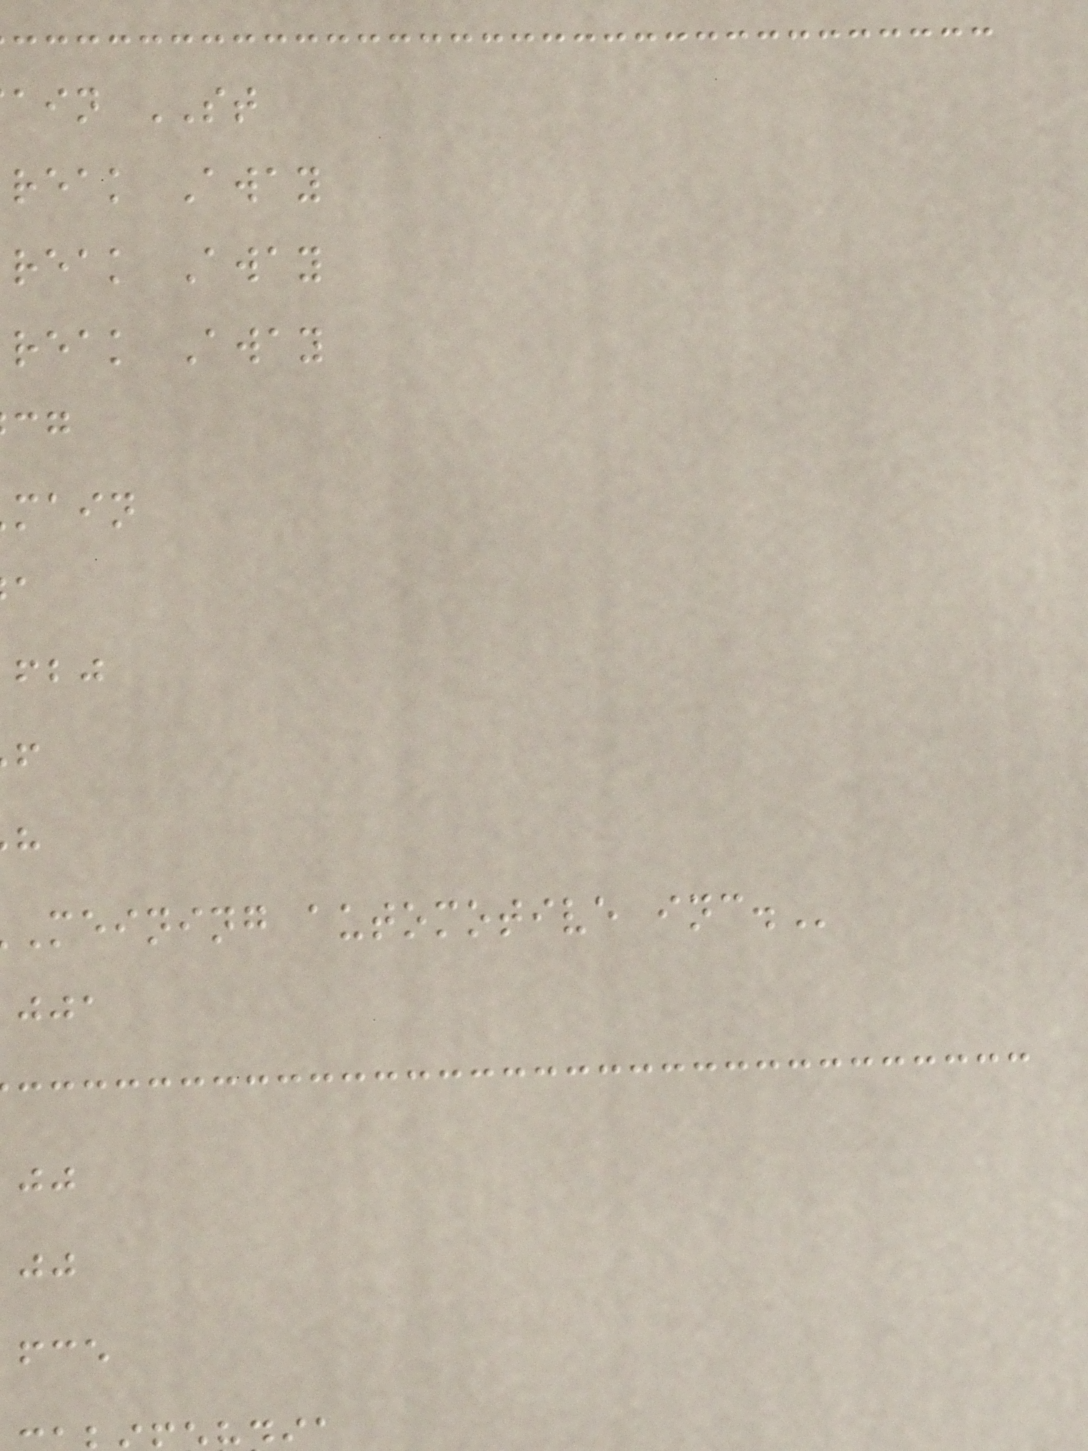ain ST
reak Away
reak Away
reak Away
main
meining automotive
